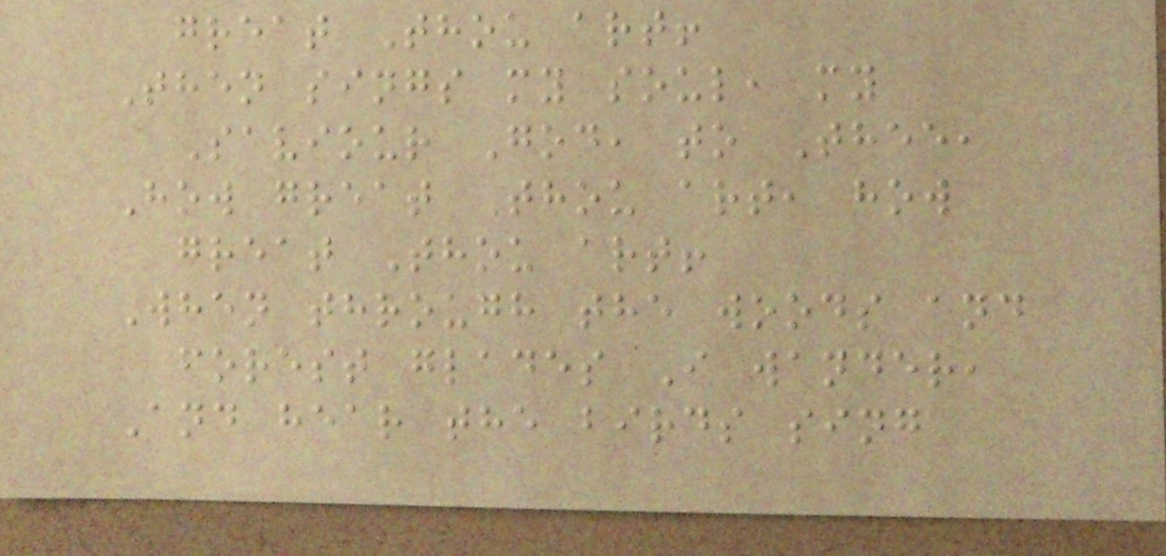great Thou art!
Then sings my soul, my
Saviour God, to Thee,
How great Thou art, how
great Thou art!
When through the woods and
forest glades I wander,
And hear the birds sing
